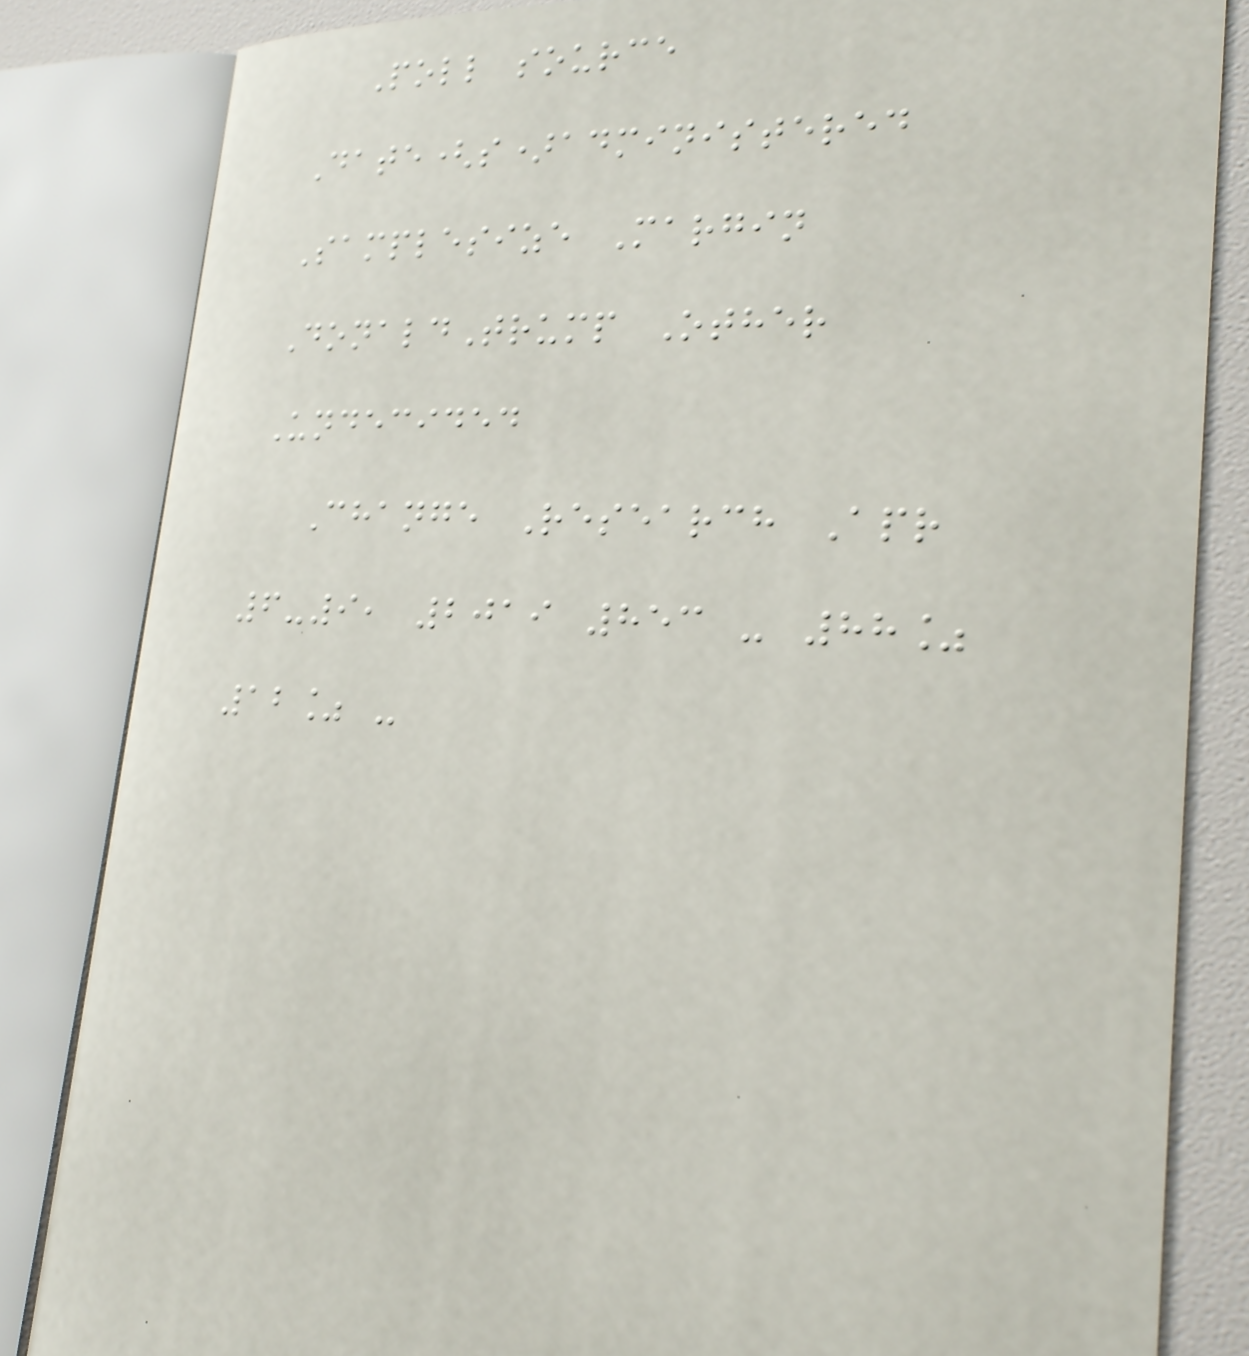Poll source
Date(s)administered
Samplesize Margin
DonaldTrump Other
Undecided
Change Research Apr
6-9, 2019 853 - 88%
12% -
